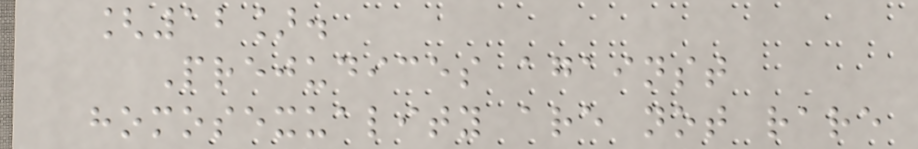[12].
Prejudices against
homosexuality are not rare
